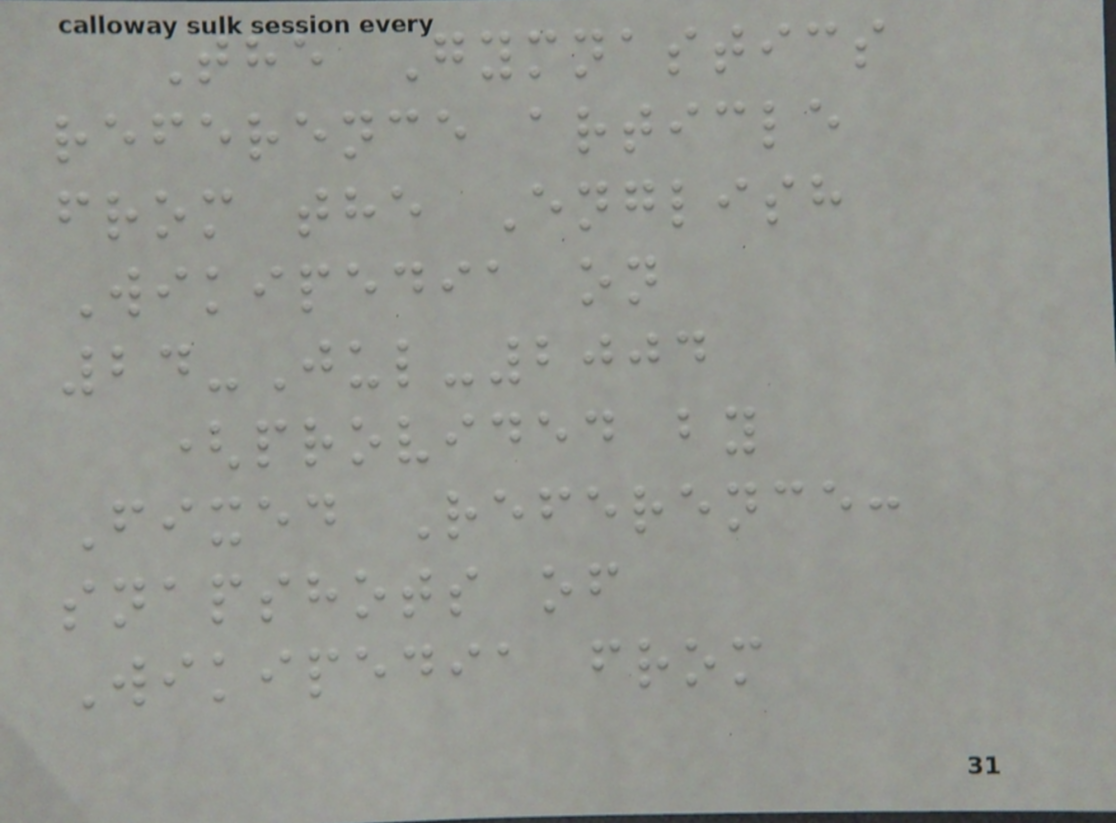The Gymnastics
reference article
from the English
Wikipedia on
24-Jul-2004
(provided by
Fixed Reference:
snapshots of
Wikipedia from
